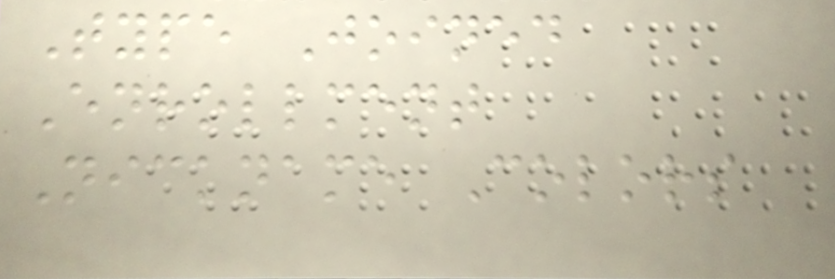Type Joined
Enrollment
Nickname Colors
